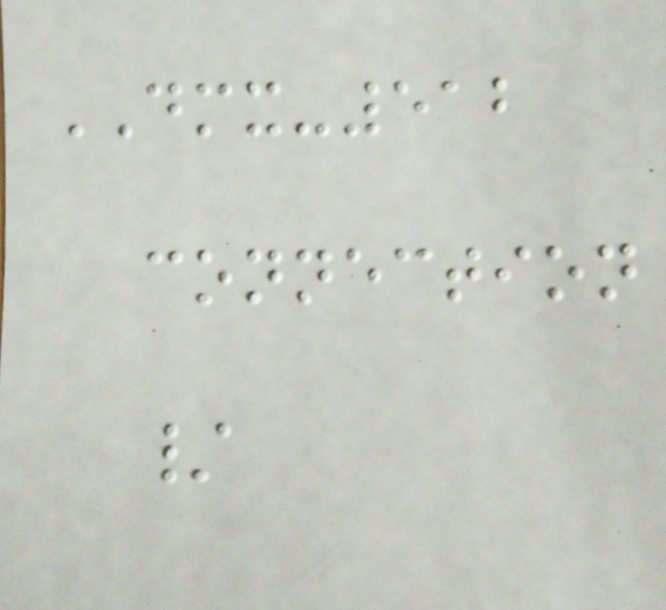DMX-512
connection
/
